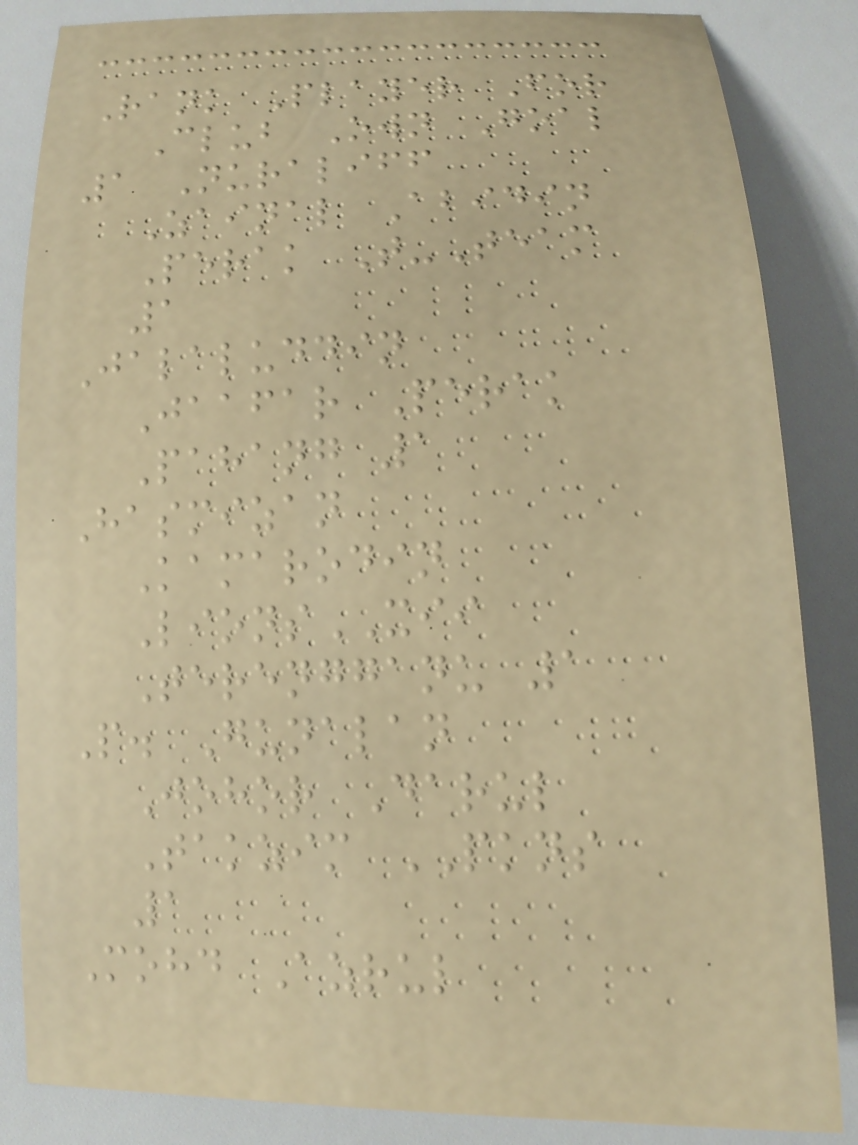Rank Player For
Club Own Goal
1 Nuraliff
Zainal Abidin
Perak T-Team
1
Jalaluddin
Jaafar Perak
Pahang 1
Hasmizan
Kamarodin
LionsXII
Terengganu 1
P. Gunalan
Johor Darul
Takzim PKNS
1
Mohd Azrul
